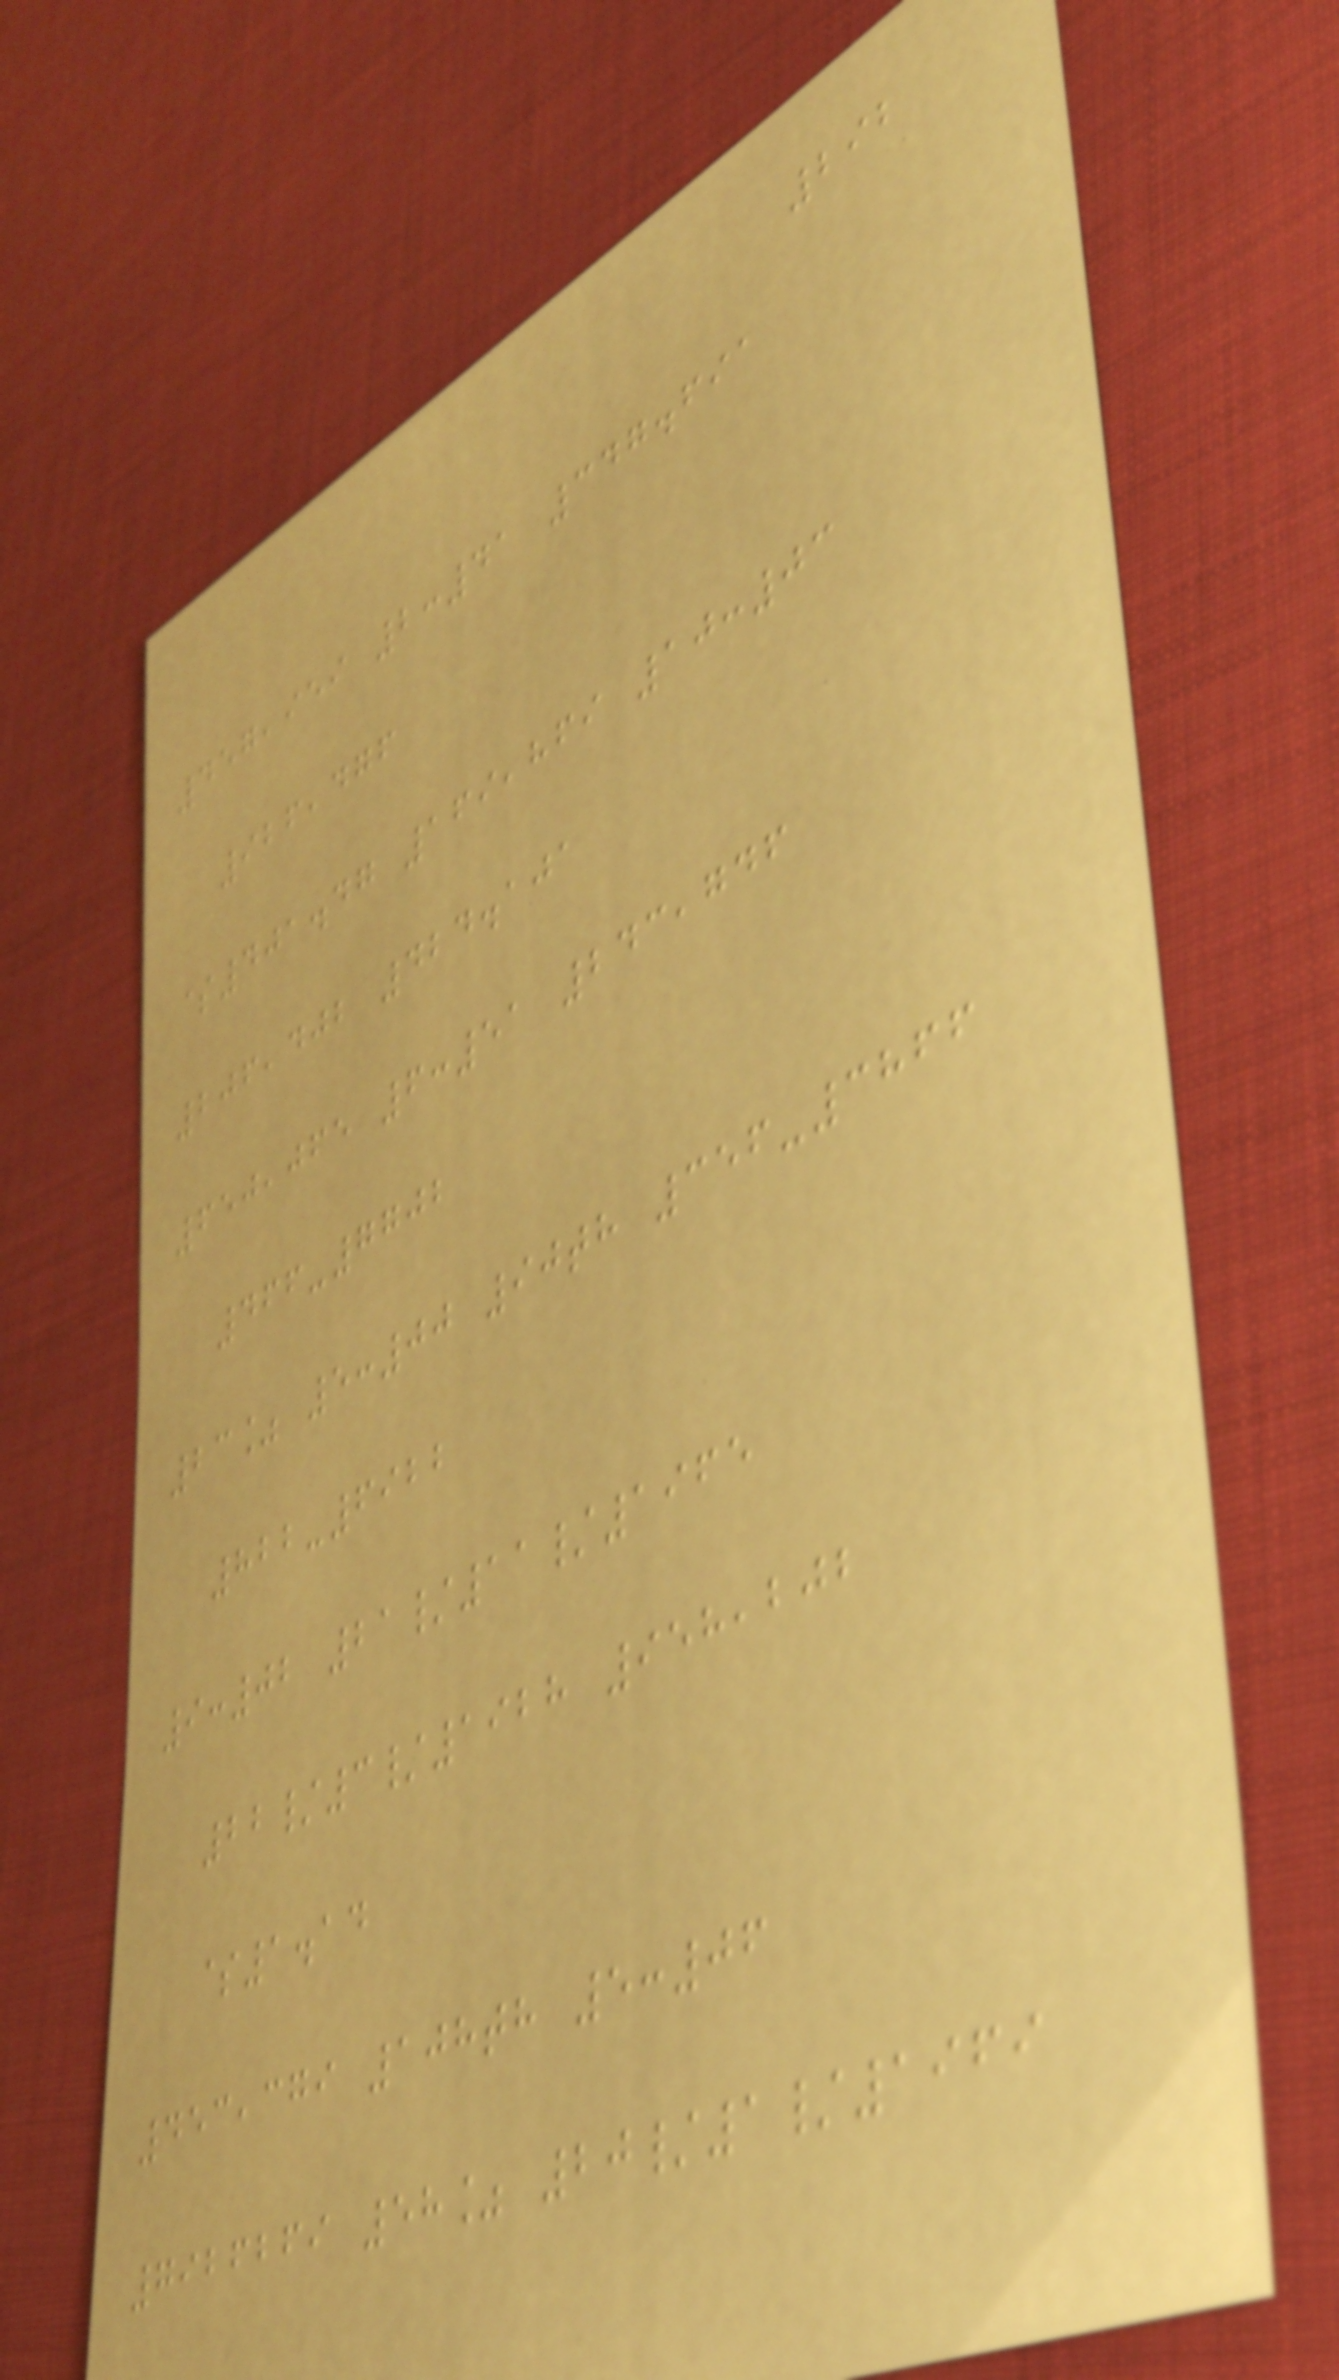292
457,959 2:41 347.691
926,476
$401.47 169,869 10:03
206,402 424.101
650,065 6:51 243,746
466-7702
23% 5:00 90th 356-3866
822-6922
9:02 21/11/1965
22/3/1928 958,202
$1.14
453,379 108th 5:06
7926269 58% 20/1/1969
